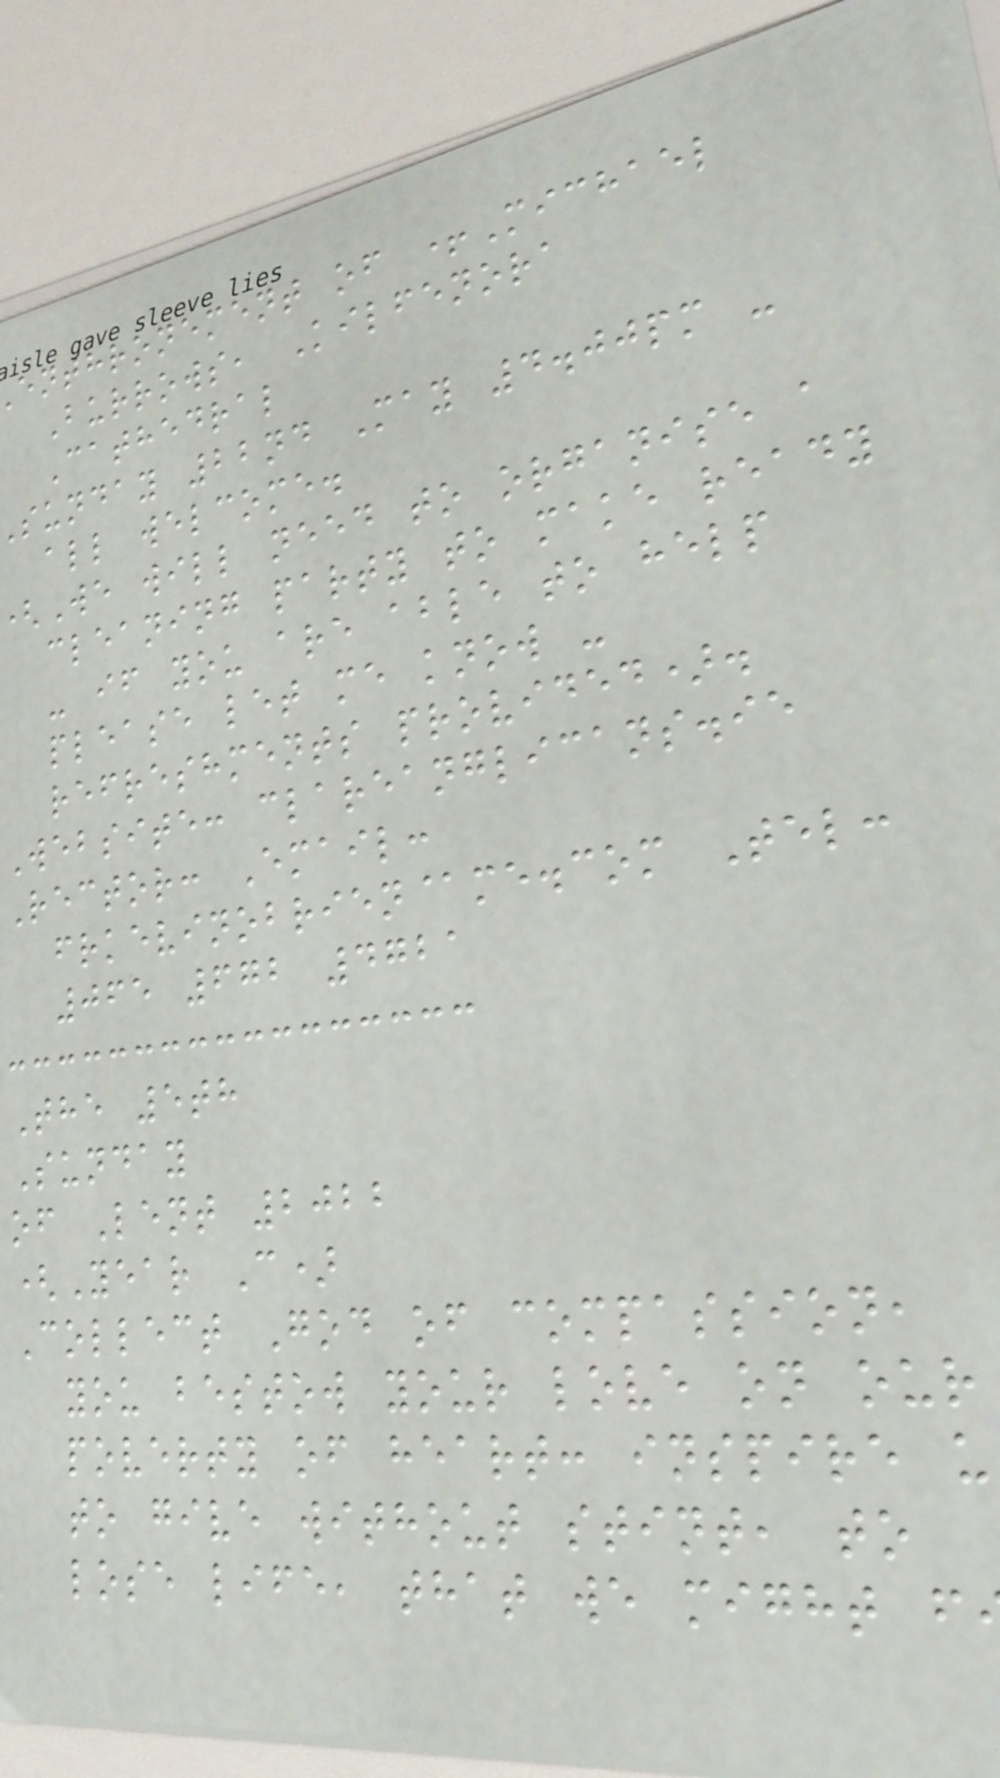enthronement of +Michael
Burrows, Kilfenora
Cathedral
sunday 22nd May 4.00pm -
all welcome.
We will need to organise a
cleaning party to make ready
- if you are able to help
please let me know -
refreshments provided).
Website: clareanglicans.ie
Rector: Email:
frkevinobrien@me.com Tel:
065 672 4721
The 5th
Sunday
of Lent 2022
(Year C)
Collect God of compassion,
you bestow your love on our
poverty of heart: inspire u
to give without stint, to
lose life, that we might f
